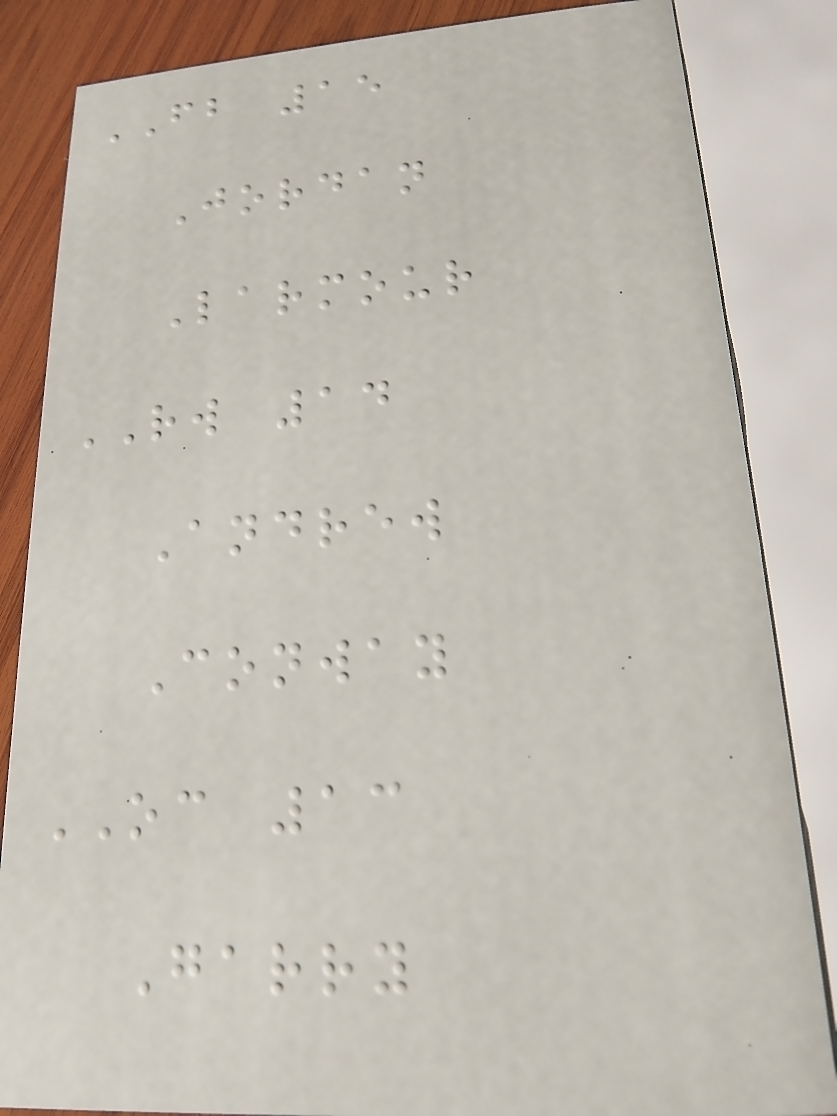FB 15
Jordan
Larmour
RW 14
Andrew
Conway
OC 13
Garry
